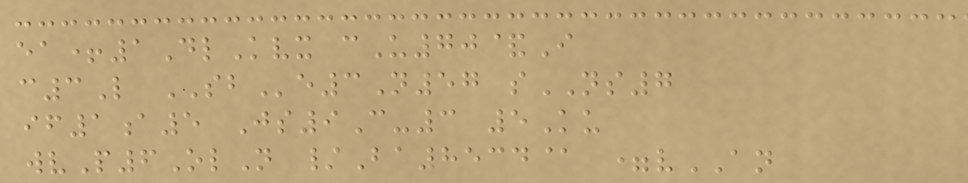ea+1DlKvx cU70&I
c3L SBe3N57 sNS7
if1a5 Js9C-3 5Ku
wvP6OlN /Ba8534@ =vAN
